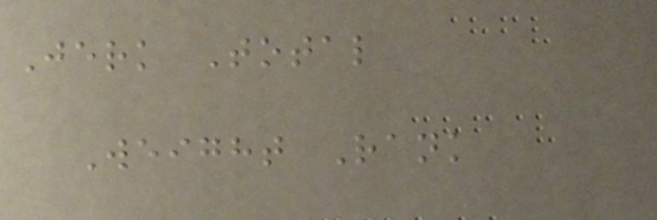Jerk Total
Weight Rank
